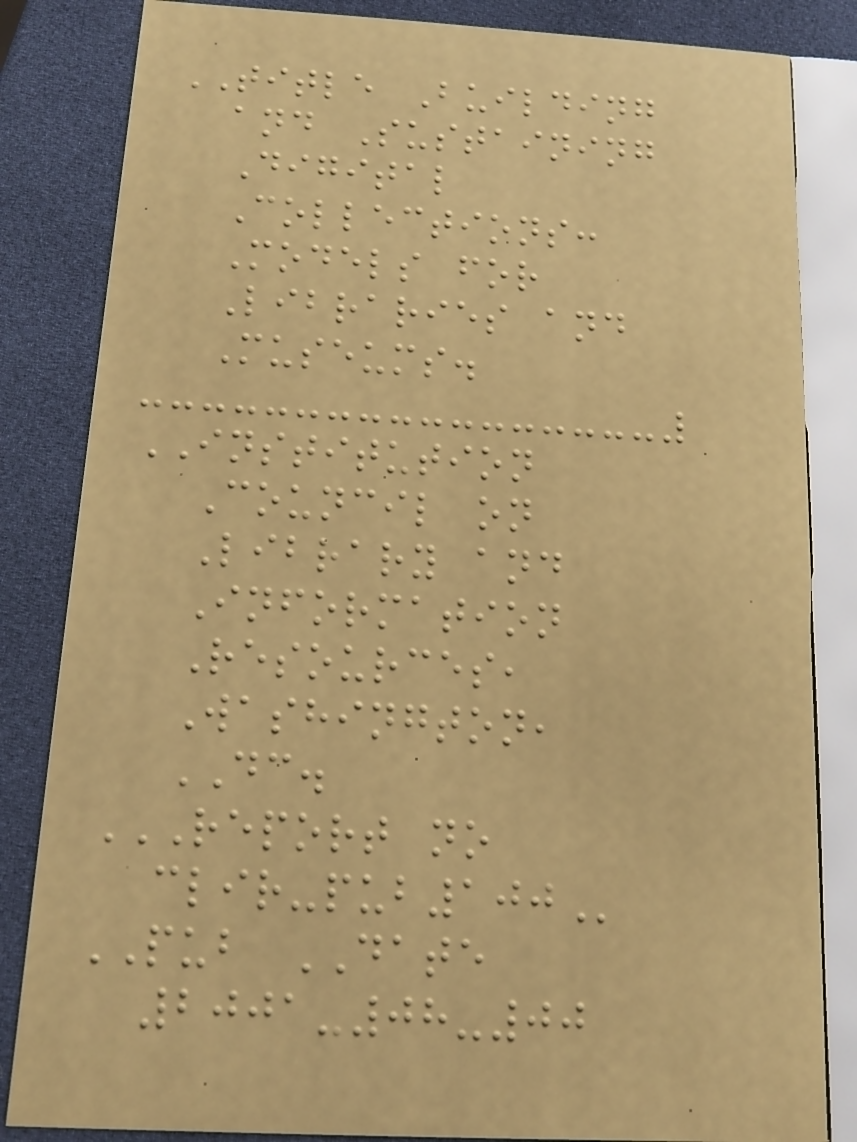TITLE Building
and Sustaining
Digital
Collections:
Models for
Libraries and
Museums.
INSTITUTION
Council on
Library and
Information
Resources,
Washington,
DC.
REPORT NO
CLIR-PUB100
PUB DATE
2001-08-00
